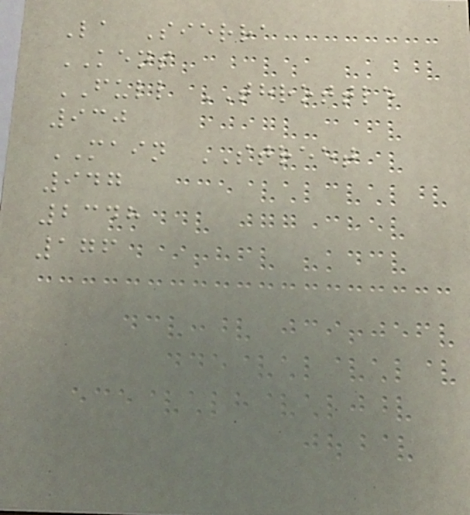La Sierra
KENS
FULL THROTTLE
930
MAIN STREET
947
2348
176
